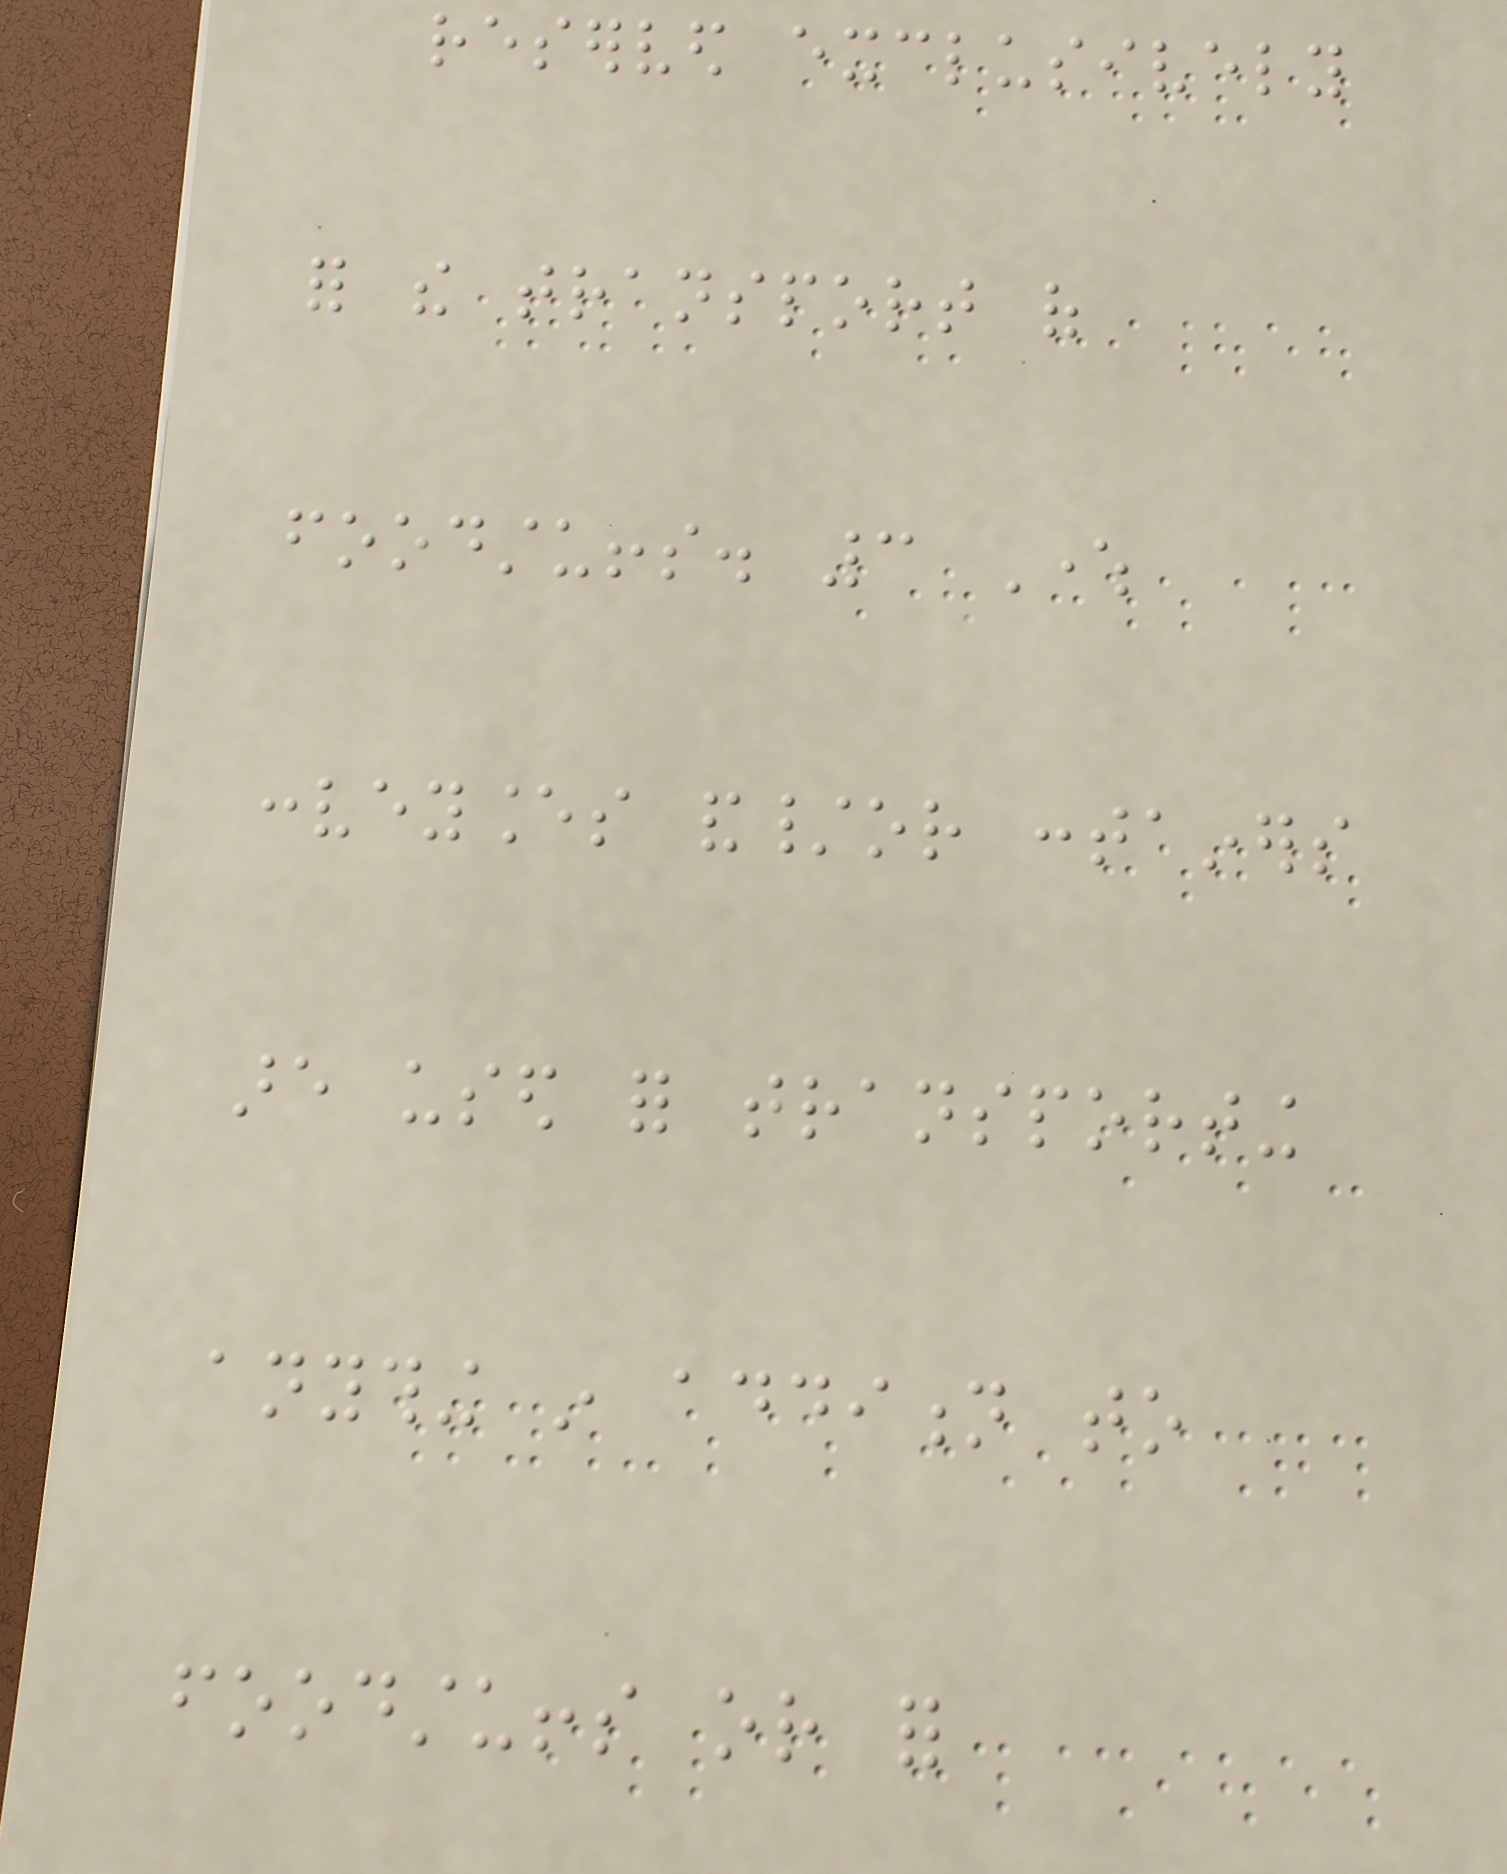reserved exclusively
for the transport of
foodstuffs. 3 Where
conveyances and/or containers
are used for transporting
anything in addition to
foodstuffs or for
